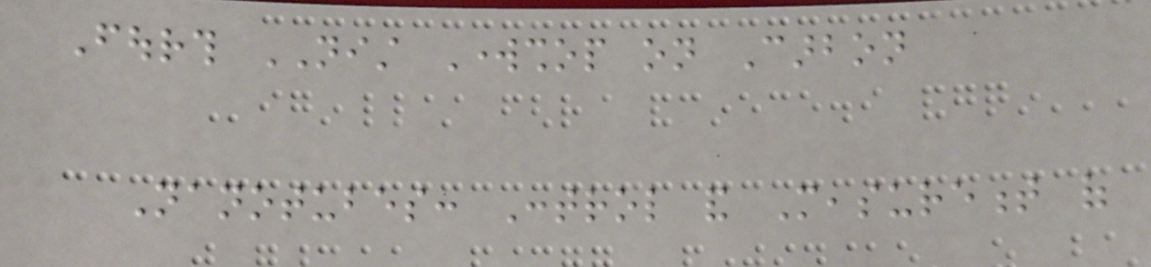Fourth NIST Workshop on Carbon
Nanotubes: Control and Measurement of
